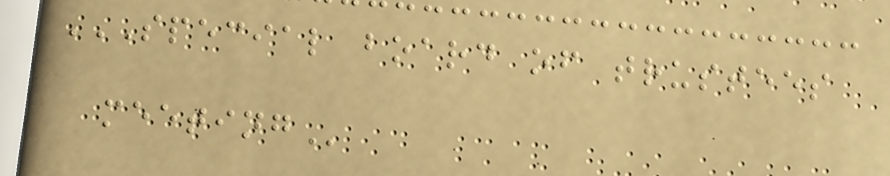SPECIAL BOARD OF TRUSTEES
MEETING
